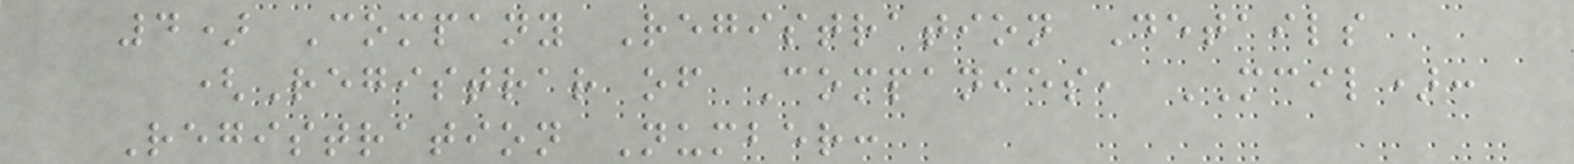4) Company Registration Details
(Registrar of Companies, MCIL):
Registration Number:
